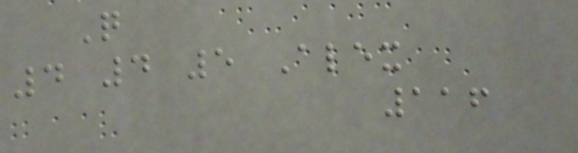Q
4 4 5 Alex
116
